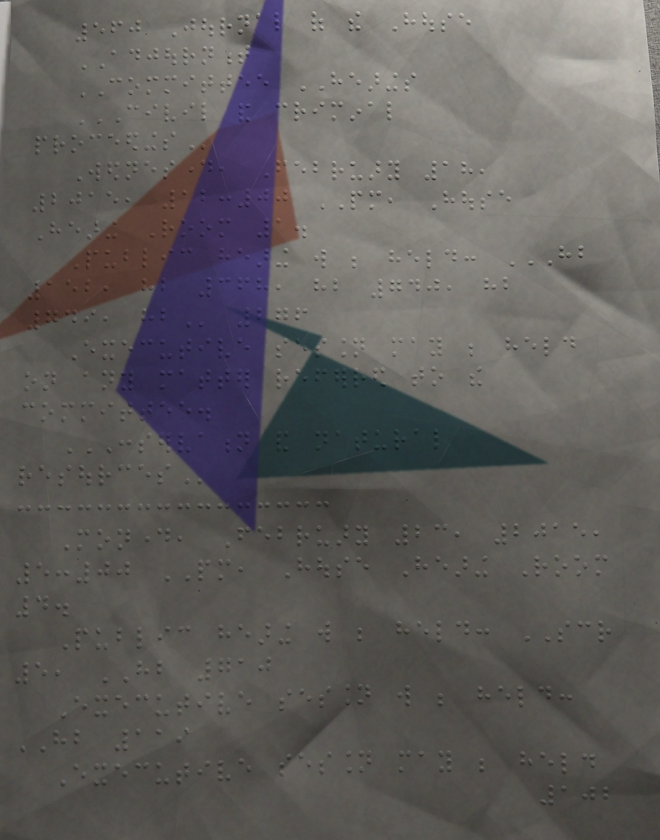560 Journal of the House
ADJOURNMENT
COMMITTEE HEARINGS
CIVIL AND CRIMINAL
PROCEEDINGS
Wednesday, February 18,
2015, 12:00 PM, House
Hearing Room 1.
Public hearing will be held: HB
152, HB 368, HB 740, HB
749, HB 276
Executive session may be held
on any matter referred to the
committee.
CONSERVATION AND NATURAL
RESOURCES
Monday, February 23, 2015,
5:00 PM, House Hearing Room
4.
Public hearing will be held: SCR
5, HB 710
Executive session will be held:
HB 119
Executive session may be held
102
